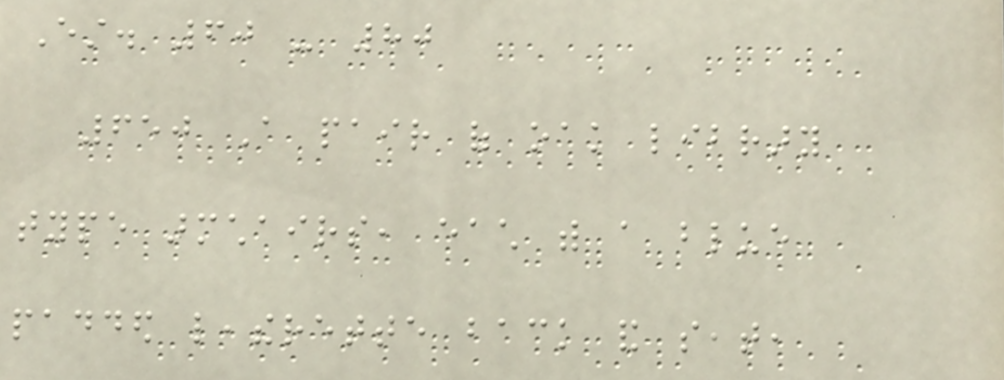Est. 60 - 80
650 A pair of oak library
type armchairs, each with a blue
padded leatherette back and seat,
